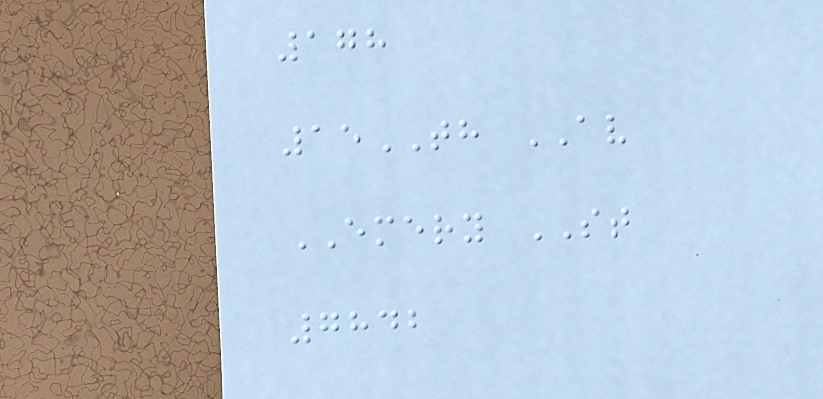178
15TH AV
EMERY ST
7842
